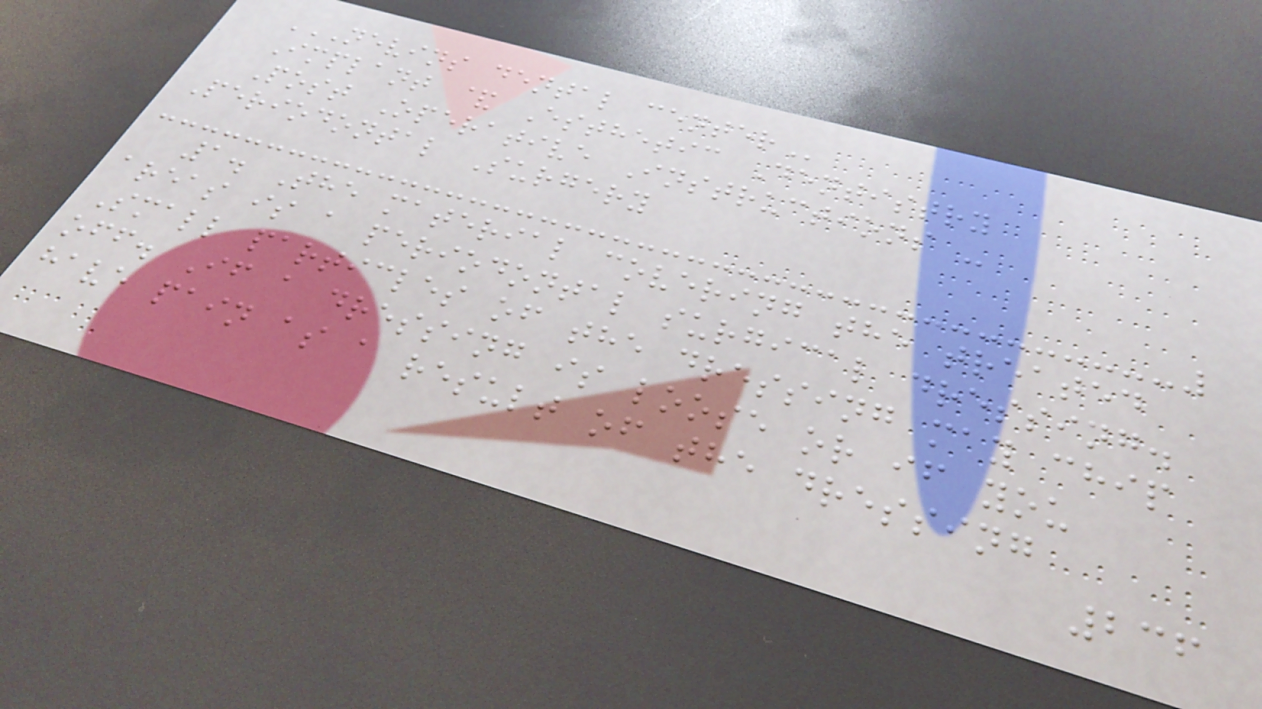NEVINS DENTAL CENTER
Implant & Esthetic Dentistry
Post Operative Instructions -
Periodontal Surgery
1. The material covering the treated
areas is a periodontal surgical dressing.
Small particles of the dressing may chip
off. If a dressing is loose or if you
have pain as a result of the dressing
236
